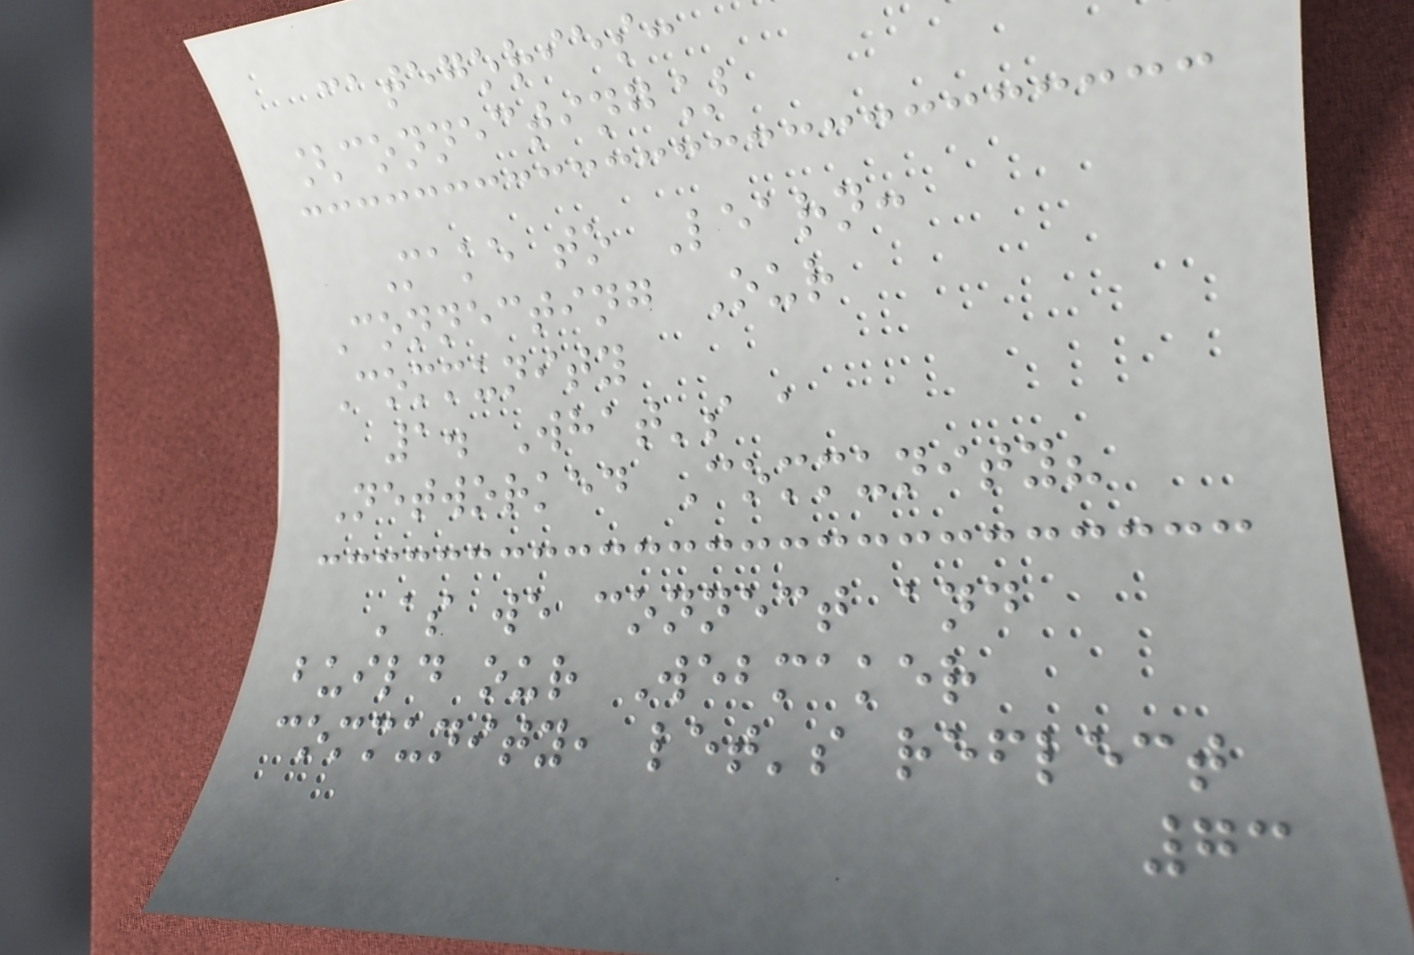categories:
[connecting]
Make to Learn:
Connecting Our
Community
1. What's a
Networked Community?
As we connect and
build our Webmaker
community, let's reflect
73
